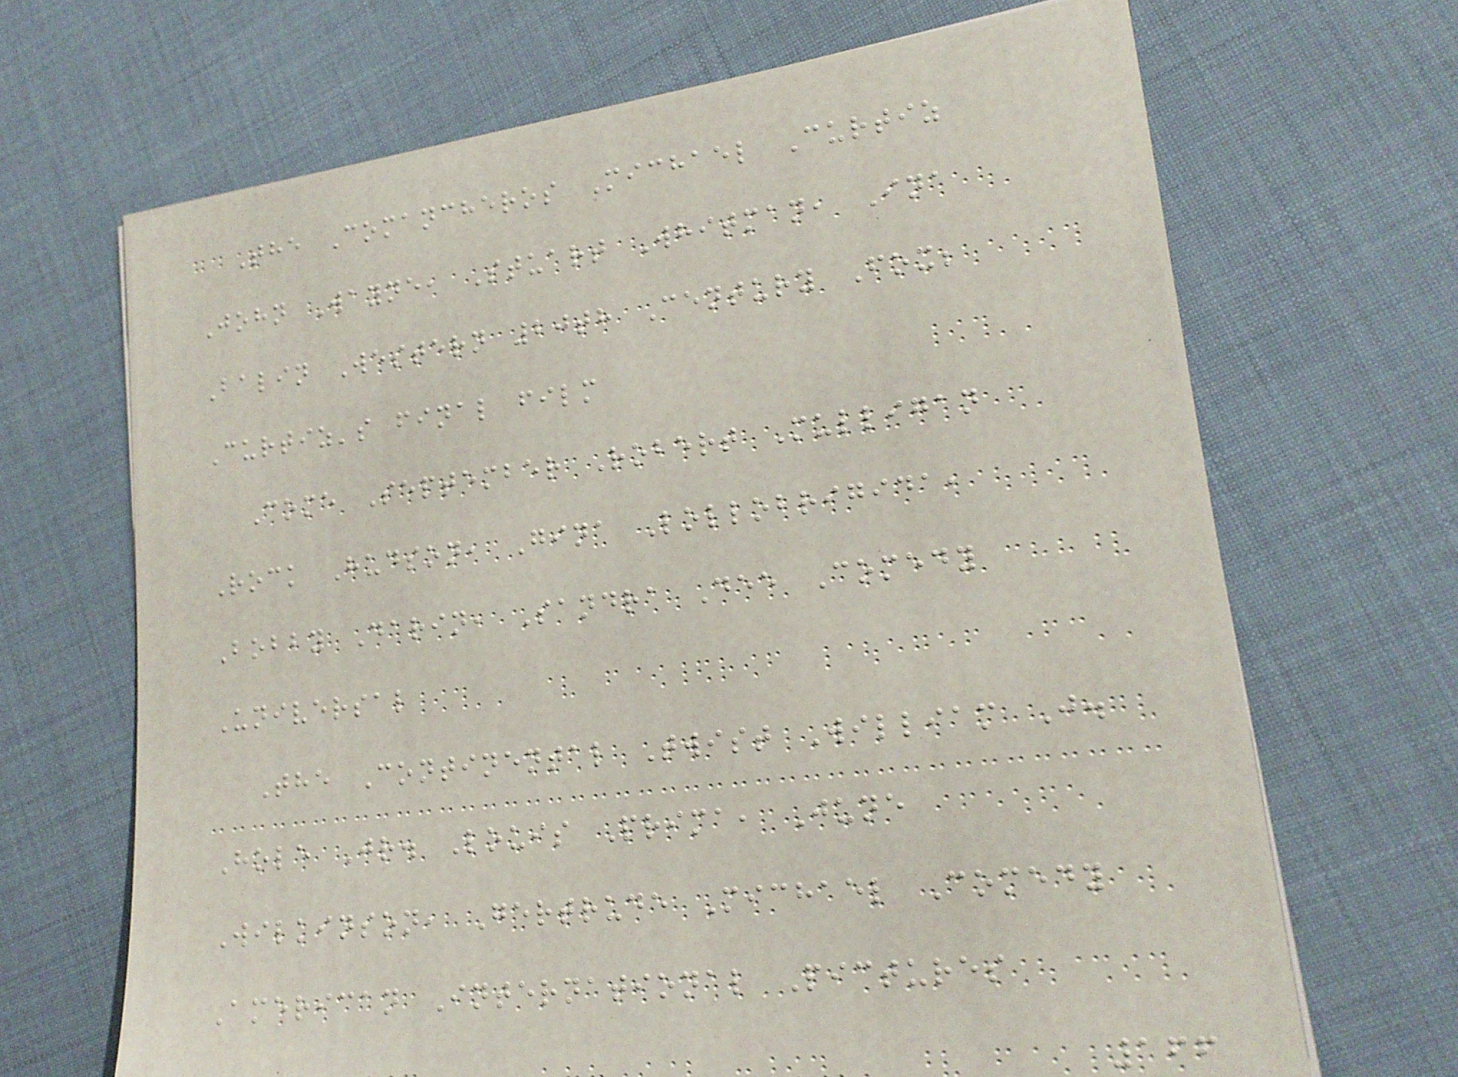The Comancheros Michael Curtiz
John Wayne, Stuart Whitman, Ina
Balin Western 20th Century Fox;
Curtiz's final film
Come September Robert Mulligan
Rock Hudson, Gina Lollobrigida,
Bobby Darin, Sandra Dee Comedy
Universal
The Continental Twist William J.
Hole Jr. Louis Prima, June
Wilkinson, Gertrude Michael Comedy
American International Pictures
166
